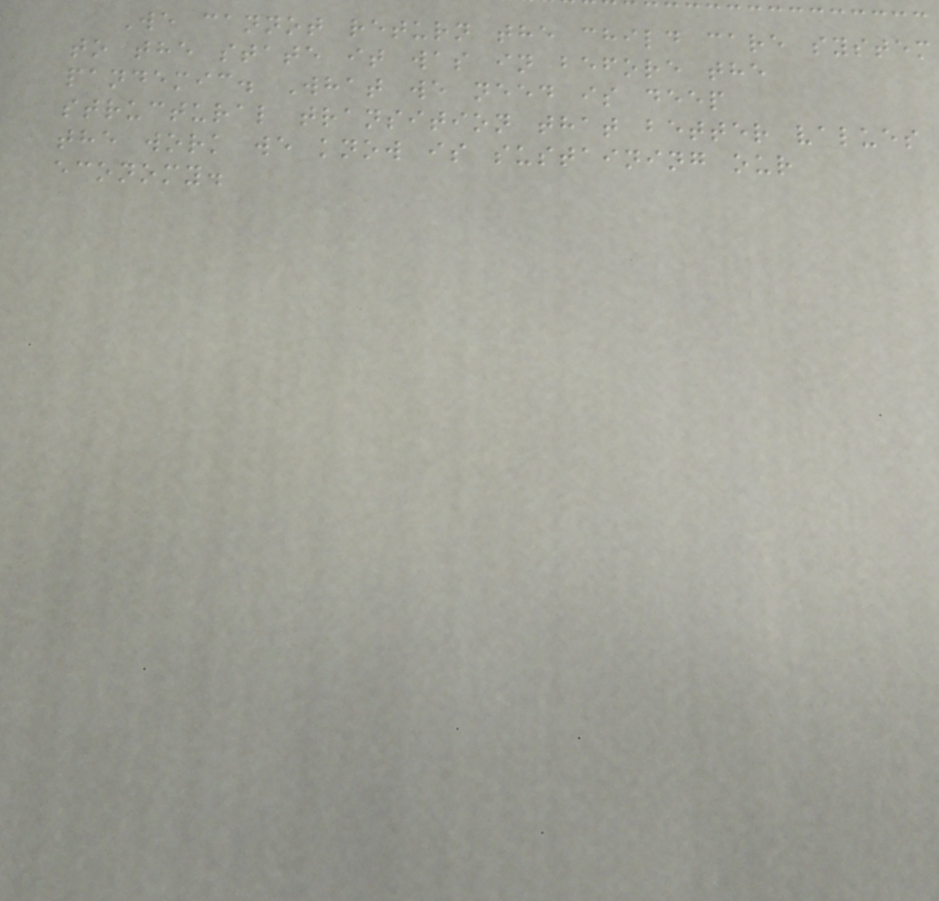We cannot return the child care system
to the state it was in before the
pandemic. What we need is deep
structural transition that better values
the work we know is sustaining our
economy.
